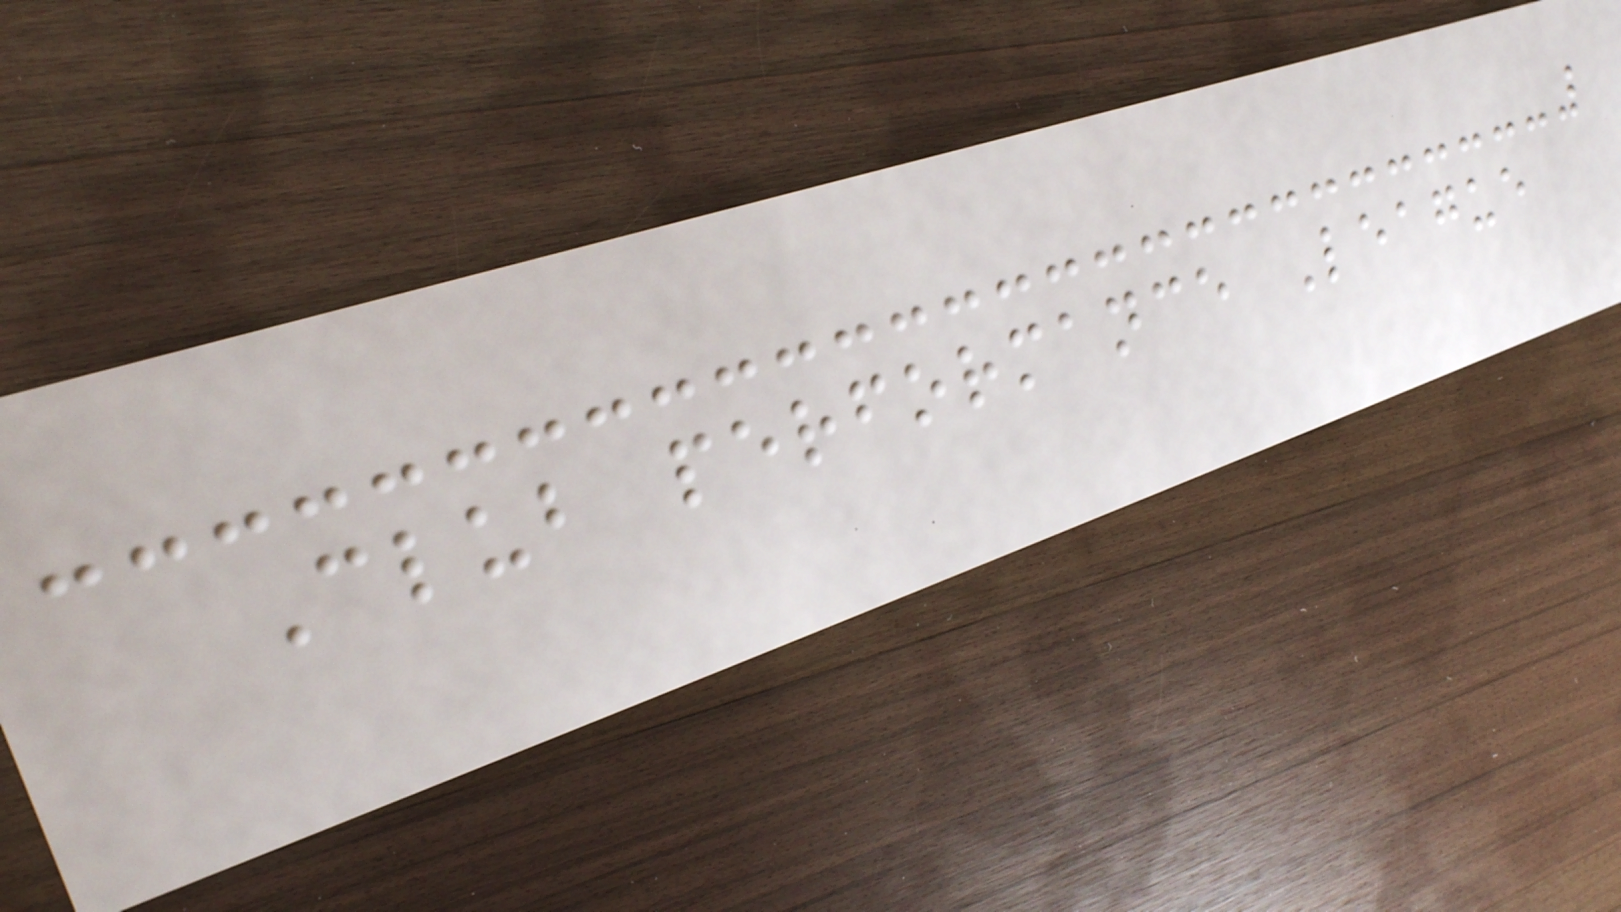Club performance League
